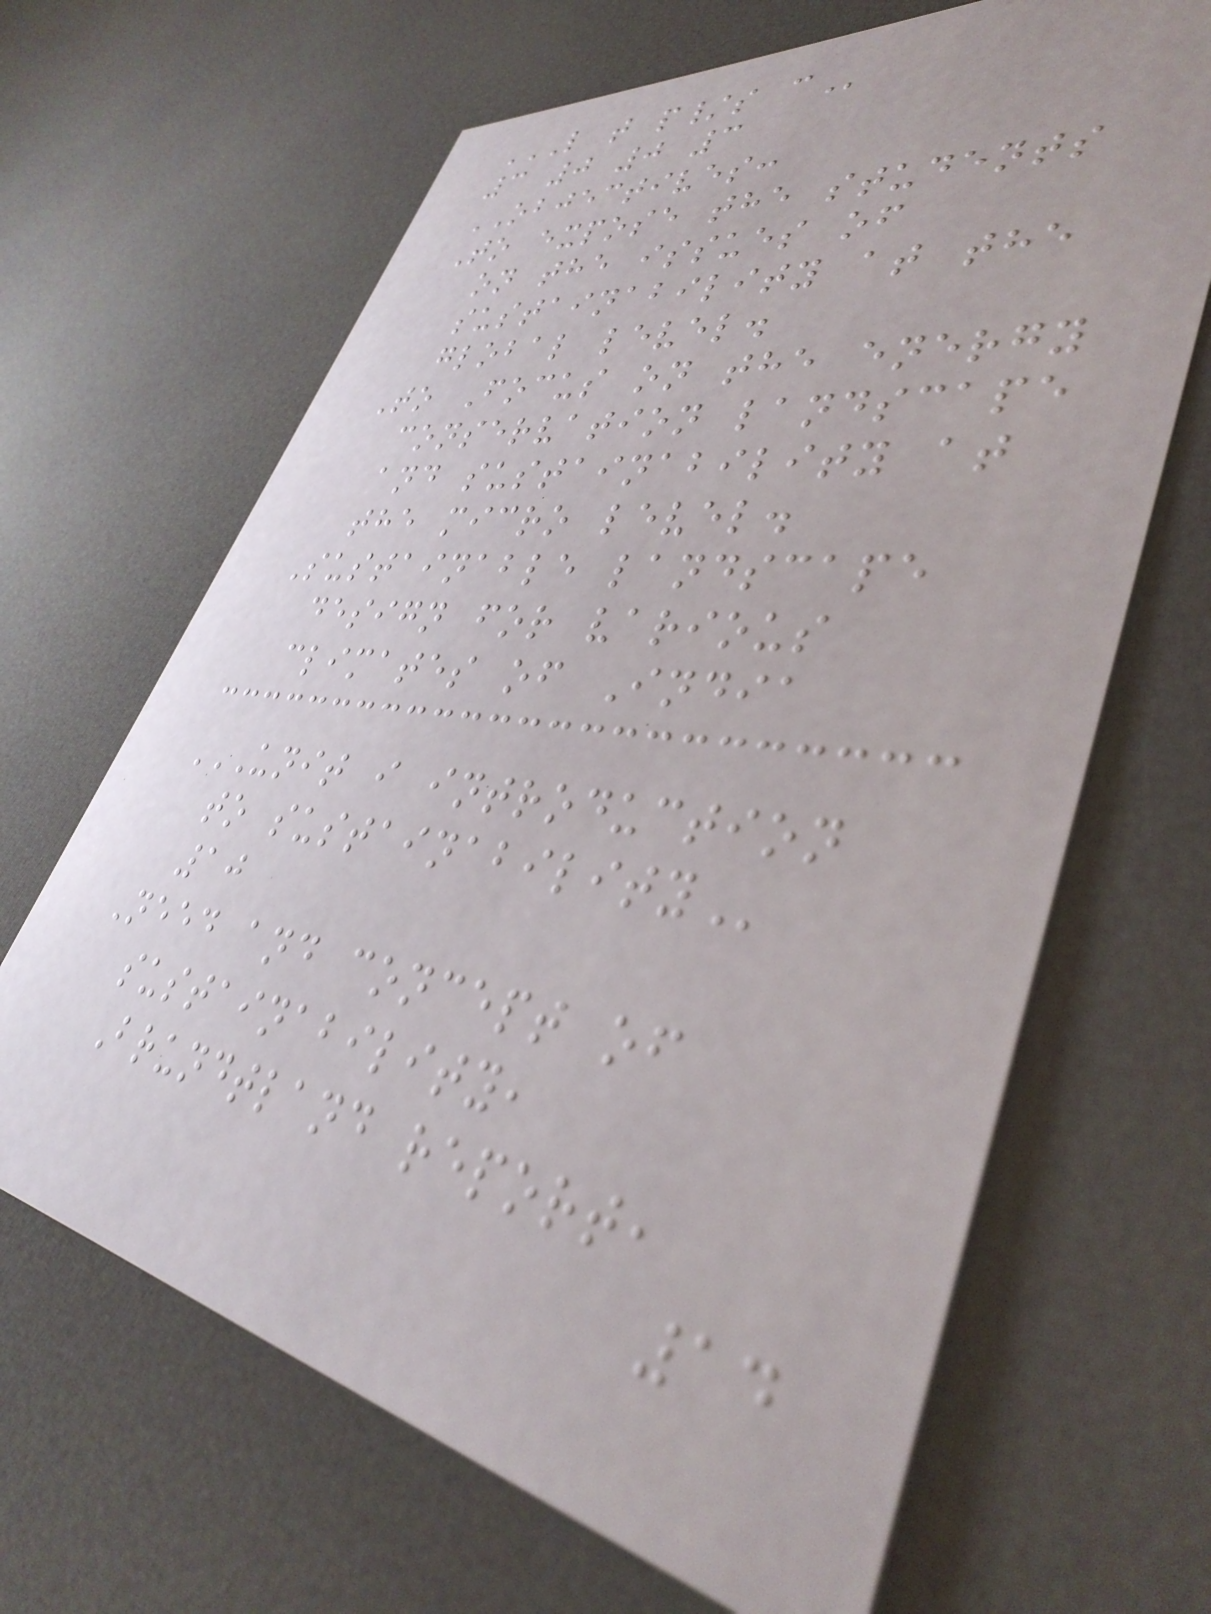L T P/S C
3 0 0 3
OBJECTIVES:
To expose the students
on the issues of
sustainability at the
global level.
To Focus on the energy
conservation landscape
and sustainability at
the micro level.
Sustainable landscape
design for various
climates of India
UNIT I INTRODUCTION
TO SUSTAINABILITY
10
Need and concept of
sustainability,
Brundtland report,
14
